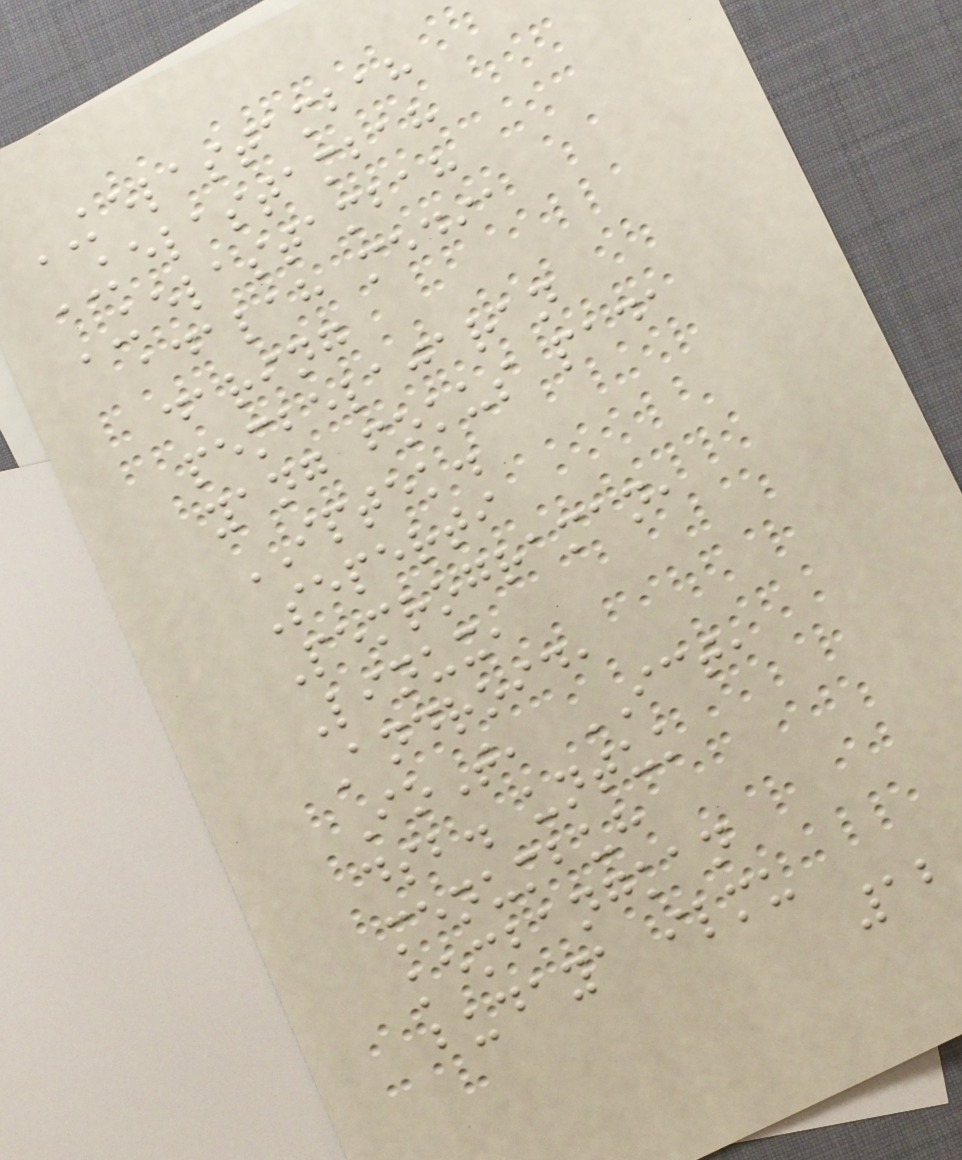KELASTAMBAH
KELASTAMBAH
KELASTAMBAH
adalah media
daring
pembelajaran
yang fokus pada
IPTEK.
Seperti
Pemrograman,
Linux,
Android,
IoT, ICT,
dsb. untuk
menumbuh
kembangkan
budaya ilmu
12
